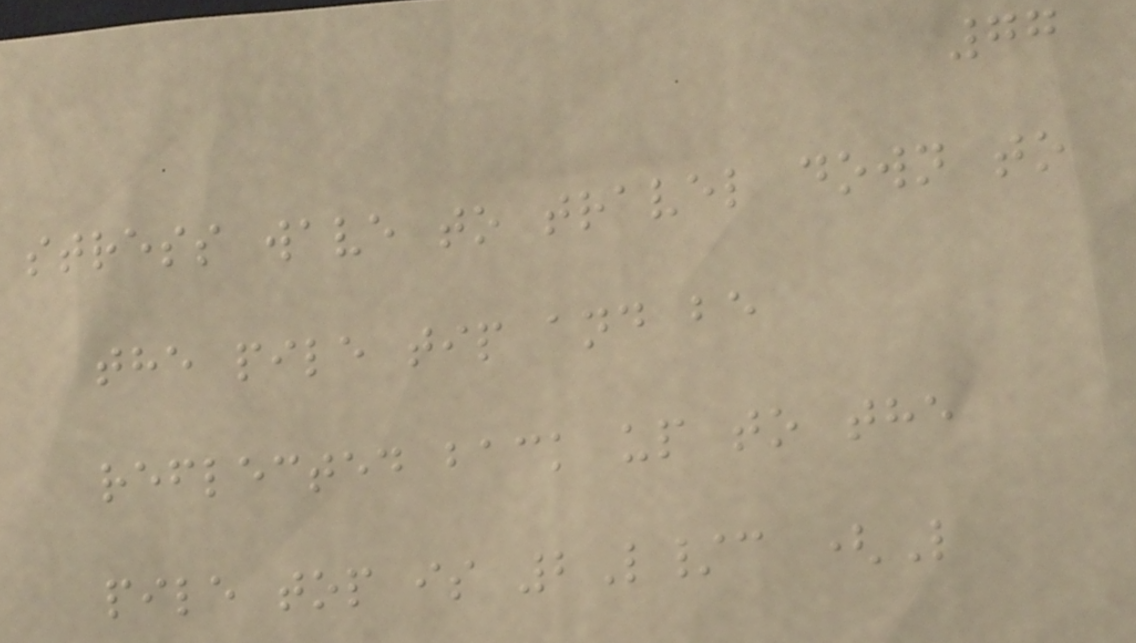77
stress wave to travel down to
the pile tip and be
reflected back up to the
pile top is 2L/c (L
